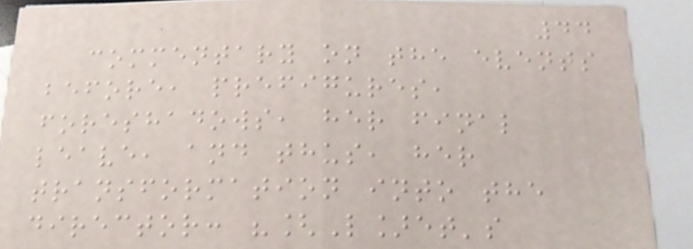44
commentary on the events
before, prefigures,
foreshadows, her final
leave, and thus, her
transformation into the
director: "[L]et's
